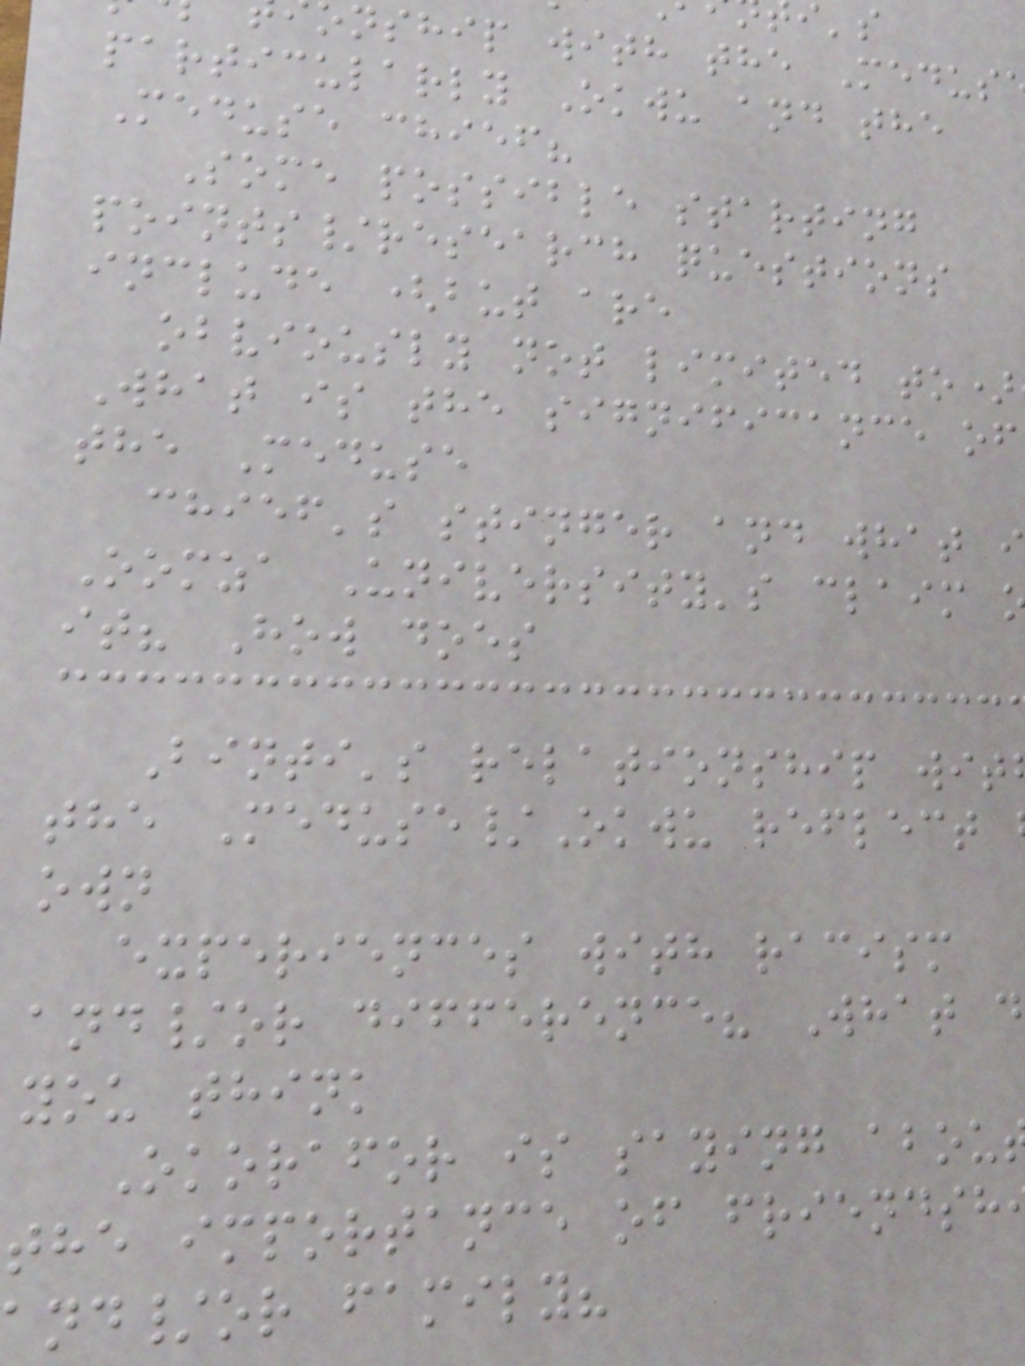nship with the Medus
particularly Okwu and the
Meduse chief?
Some possible starting
points/research questions
include (but are
obviously not limited to)
What is the significance of
the Meduse
chief's stinger and what i
Oomza University's claim
it? How does
Binti's relationship wit
the Meduse/Okwu reflect
own
experiences with racism
and/or difference? What d
you think
Okorafor is saying abou
the importance of friendsh
nd/or family?
